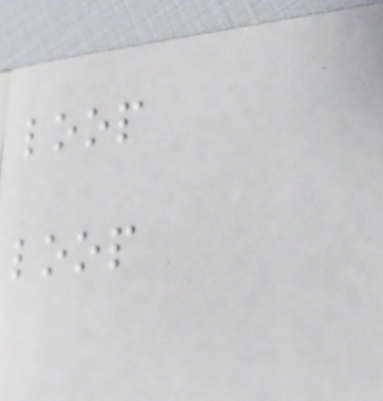loop
loop
